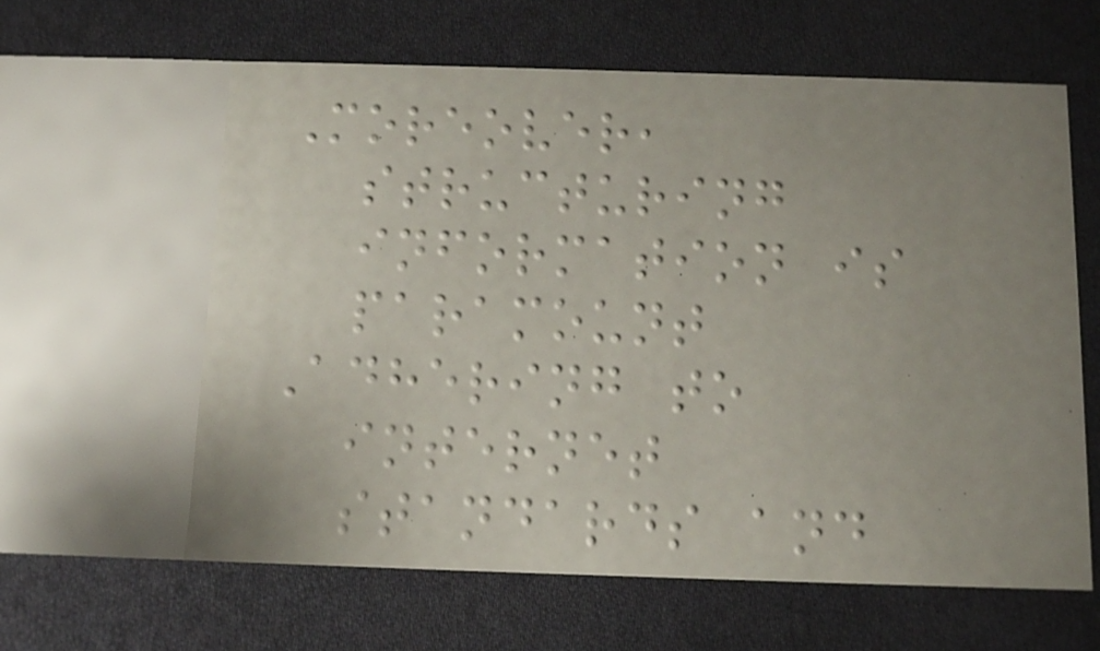Moreover,
structuring
information is
paramount
Adhering to
internet
standards and
